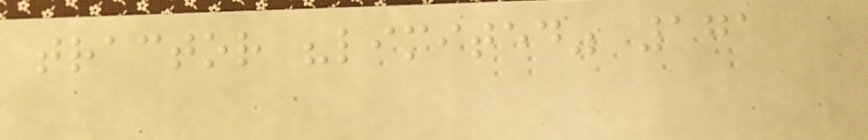tractor "limited" 171
